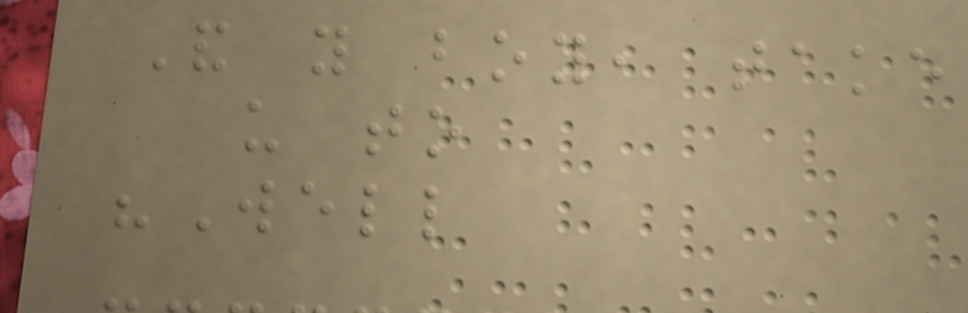And you boy, take
us to
"Well
